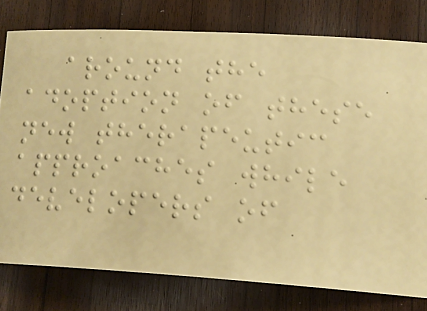around the
adoption of these
new therapeutic
approaches while
developers of
